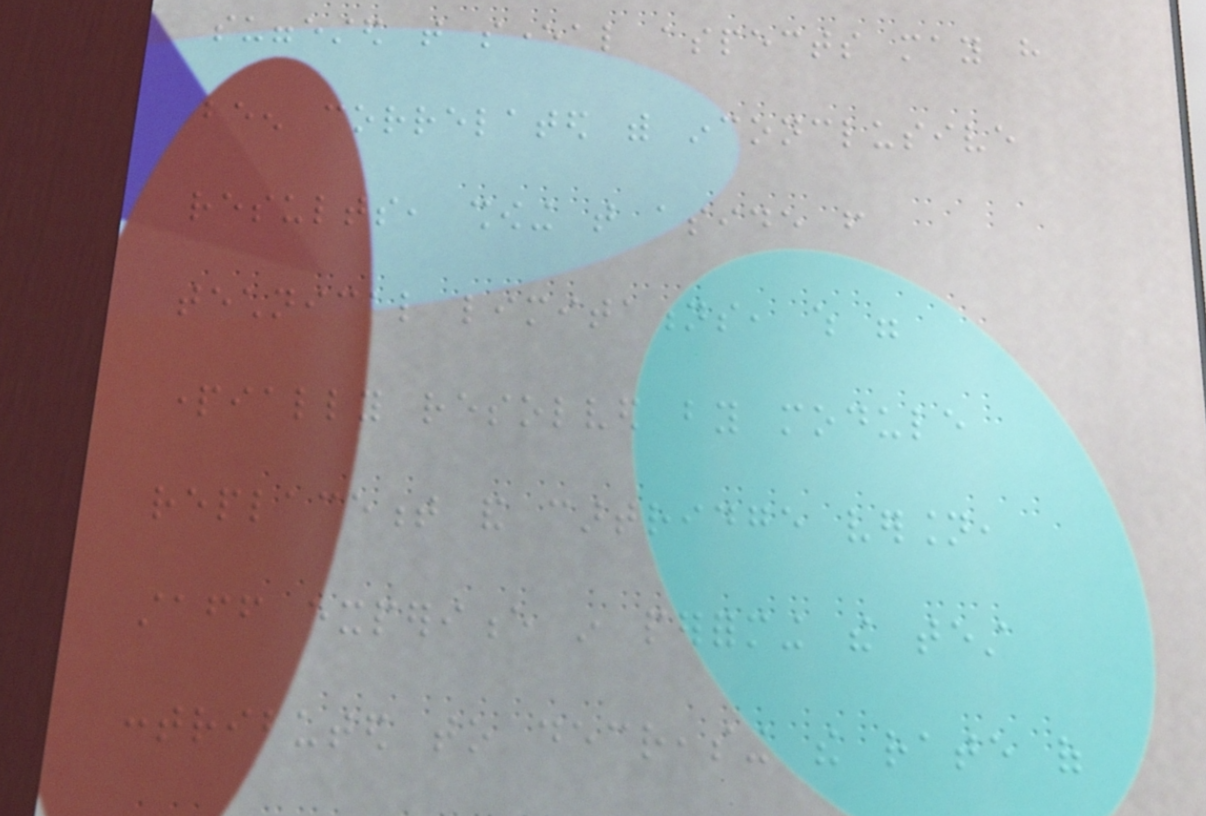suggested that several aspects may have
been correlated with inconclusive
results, showing that aside from
technical limitations, which were
partially resolved by module
replacement and cartridge version,
staff experience in performing the test
contributed to decreasing the rate of
